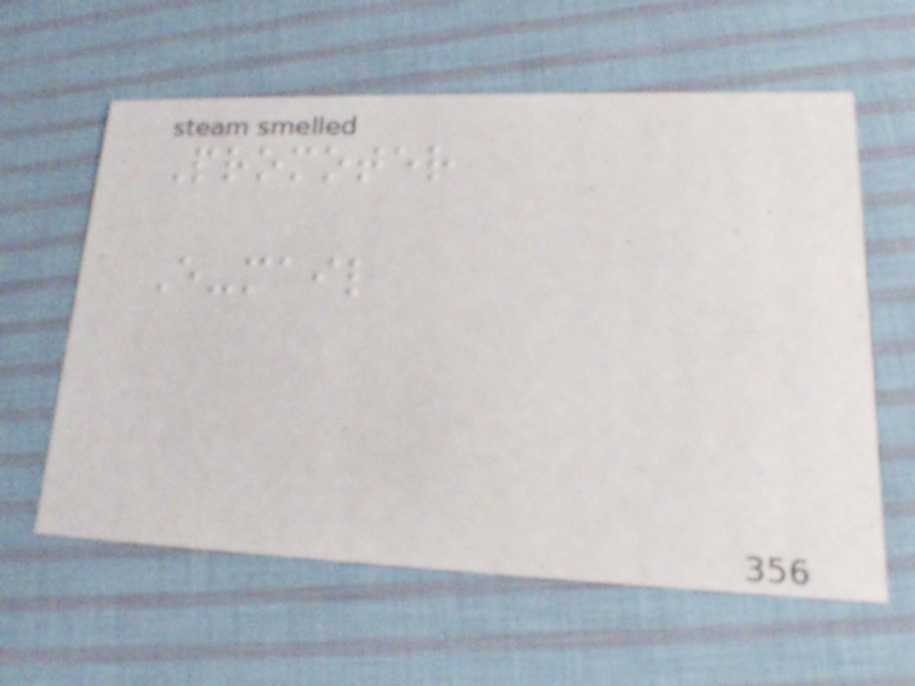Promoter
E-mail
